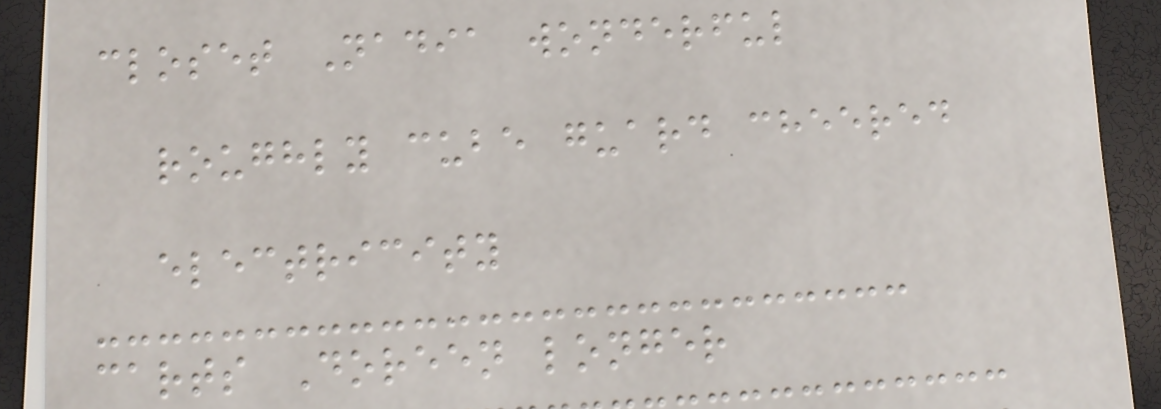closet Nadia wonderful
roughly cube guard cheered
electricity
carts Doreen longer
